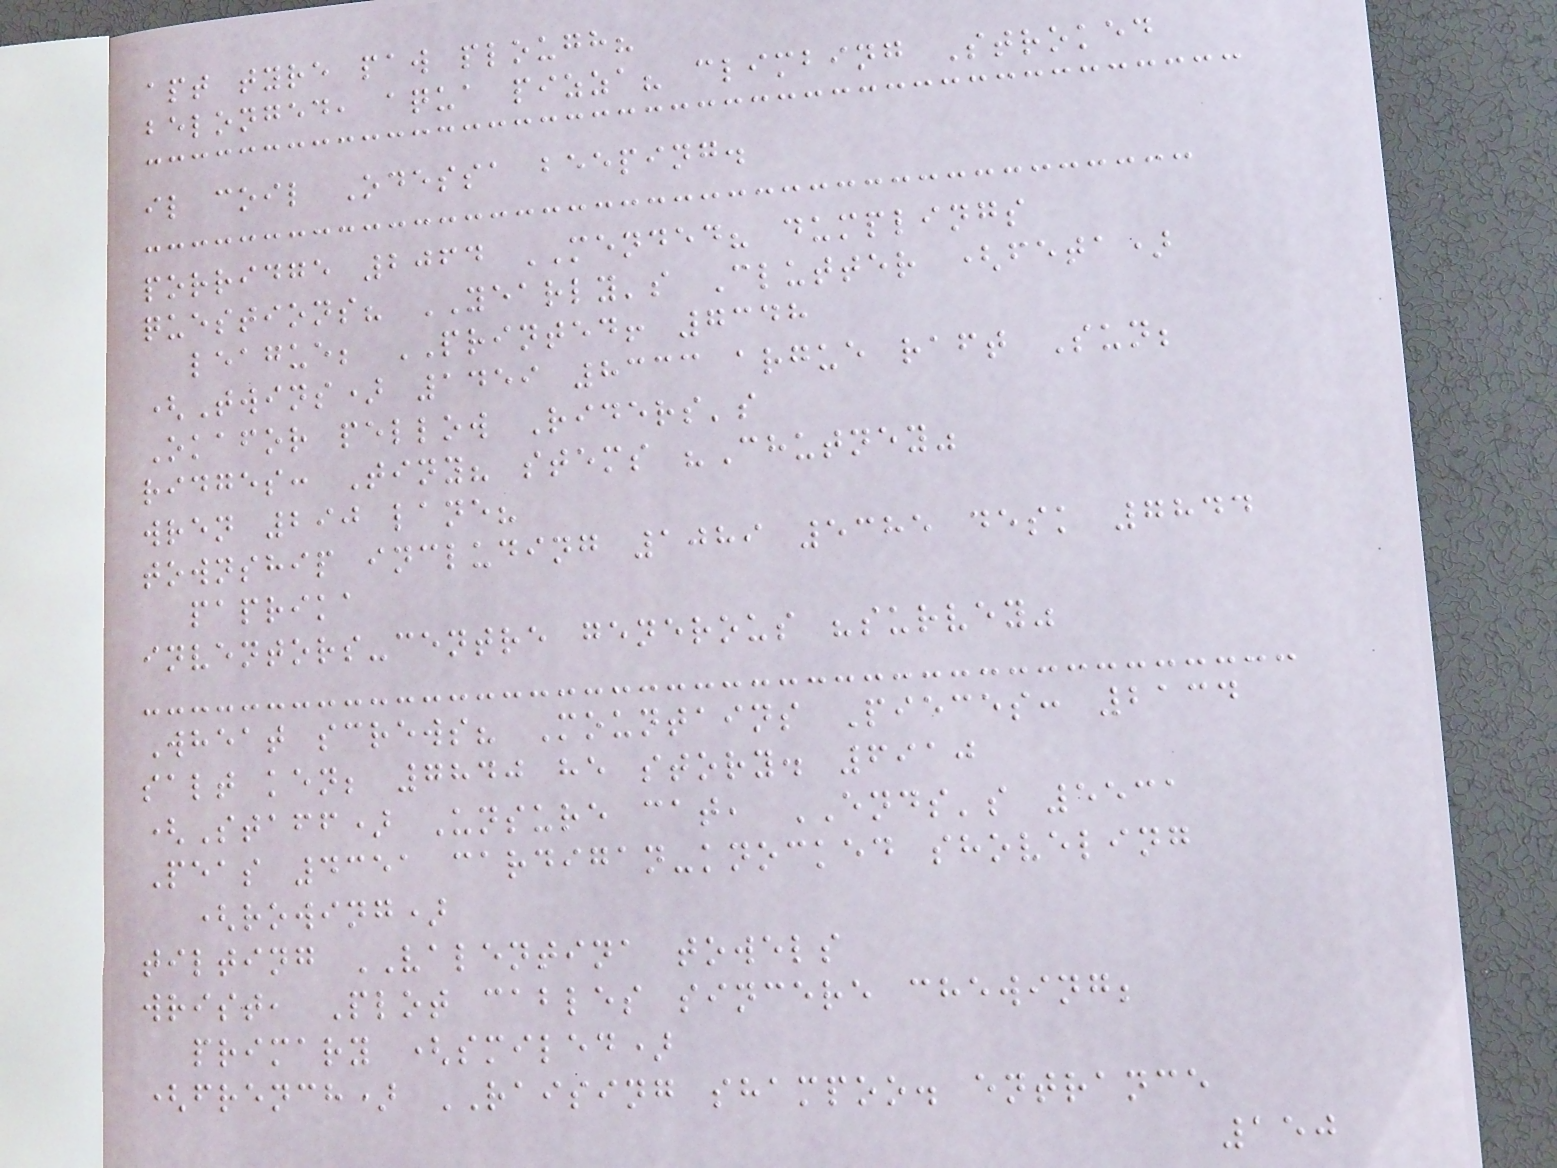apt tyre paw plough?
belonged, aqua pizza? climbing Stroked
il coil Odessa beeping.
porridge 2064 MENDED? dumplings
questions? YEARLY's Clutter (feta)
league; PRINTED! 7348
(Twins) 1459 8333 argue raft Sun;
Okafor pellow Riders's
ridges: Tiny? stems "Chutney"
wren 290 lane?
township including 1089 5385 desk 7844
paprika
inventors-centre generous "survey"
Wheat screws? Mountains Pieces: 2134
salt ken; 7840 he story. 6910
(Staff) Unsure cat, ENDS's 5531
Peas 4351 cardigan-knocked shoveling
(rowing)
tilting VALENTINA towels
wrist, Plot cables sincere chewing;
primary (smiled)
(french) RAISING shampoo. entrance
150
